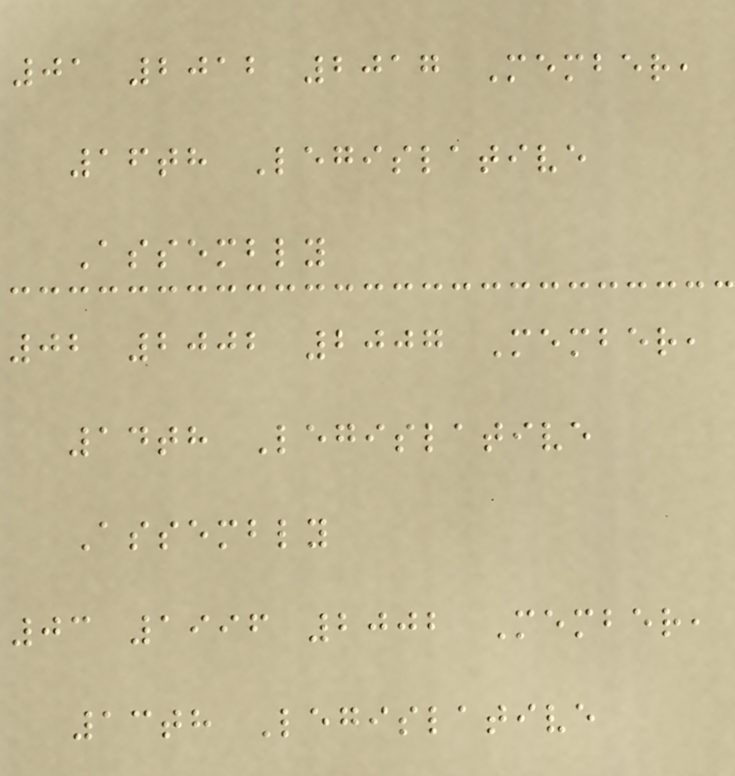01 2012 2017 Member,
16th Legislative
Assembly
02 2002 2007 Member,
14th Legislative
Assembly
03 1996 2002 Member,
13th Legislative
